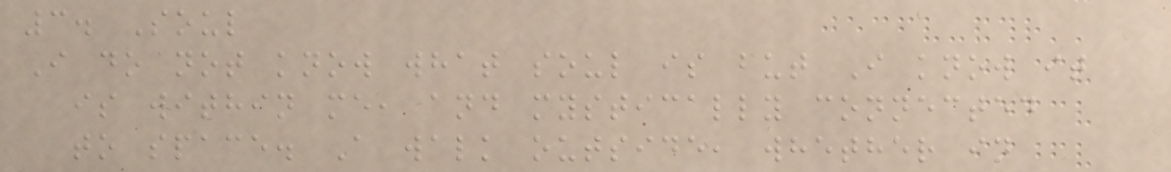3. Soul
I do not know what soul is but I know it
is within me, and mystically connected
to space. A walk outside, whether in
